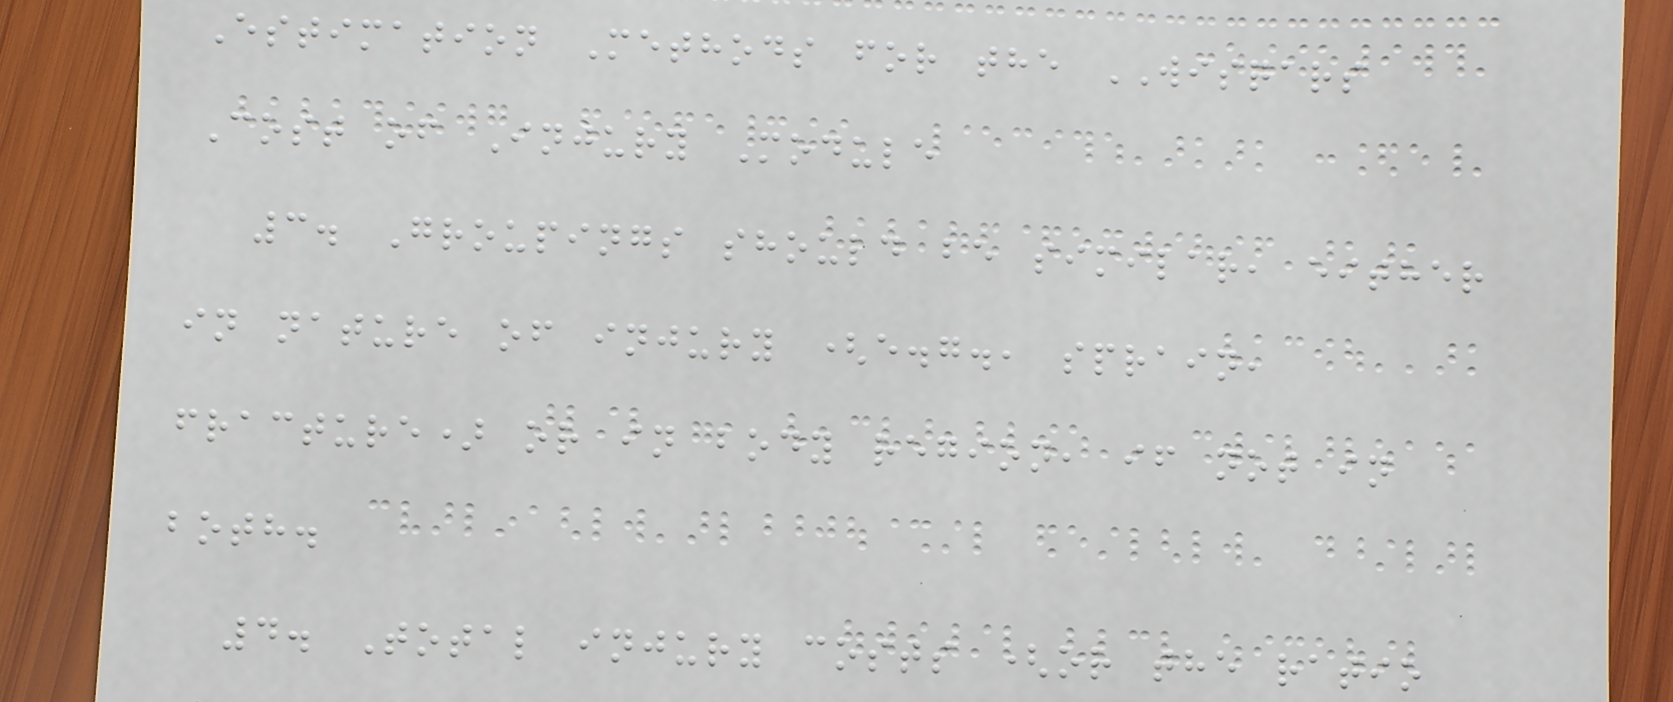Estimation Methods for the WISQARS
Cost of Injury Module
3. Groupings should be similar, either
in nature of injury (e.g., sprain,
fracture) or in body region, if not in
both.
4. Total injury costs (or the ratio
